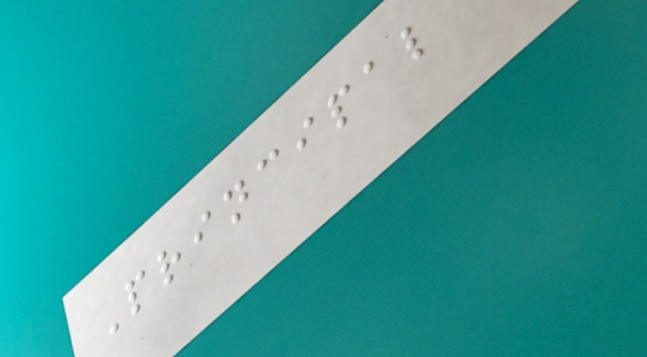Principal
